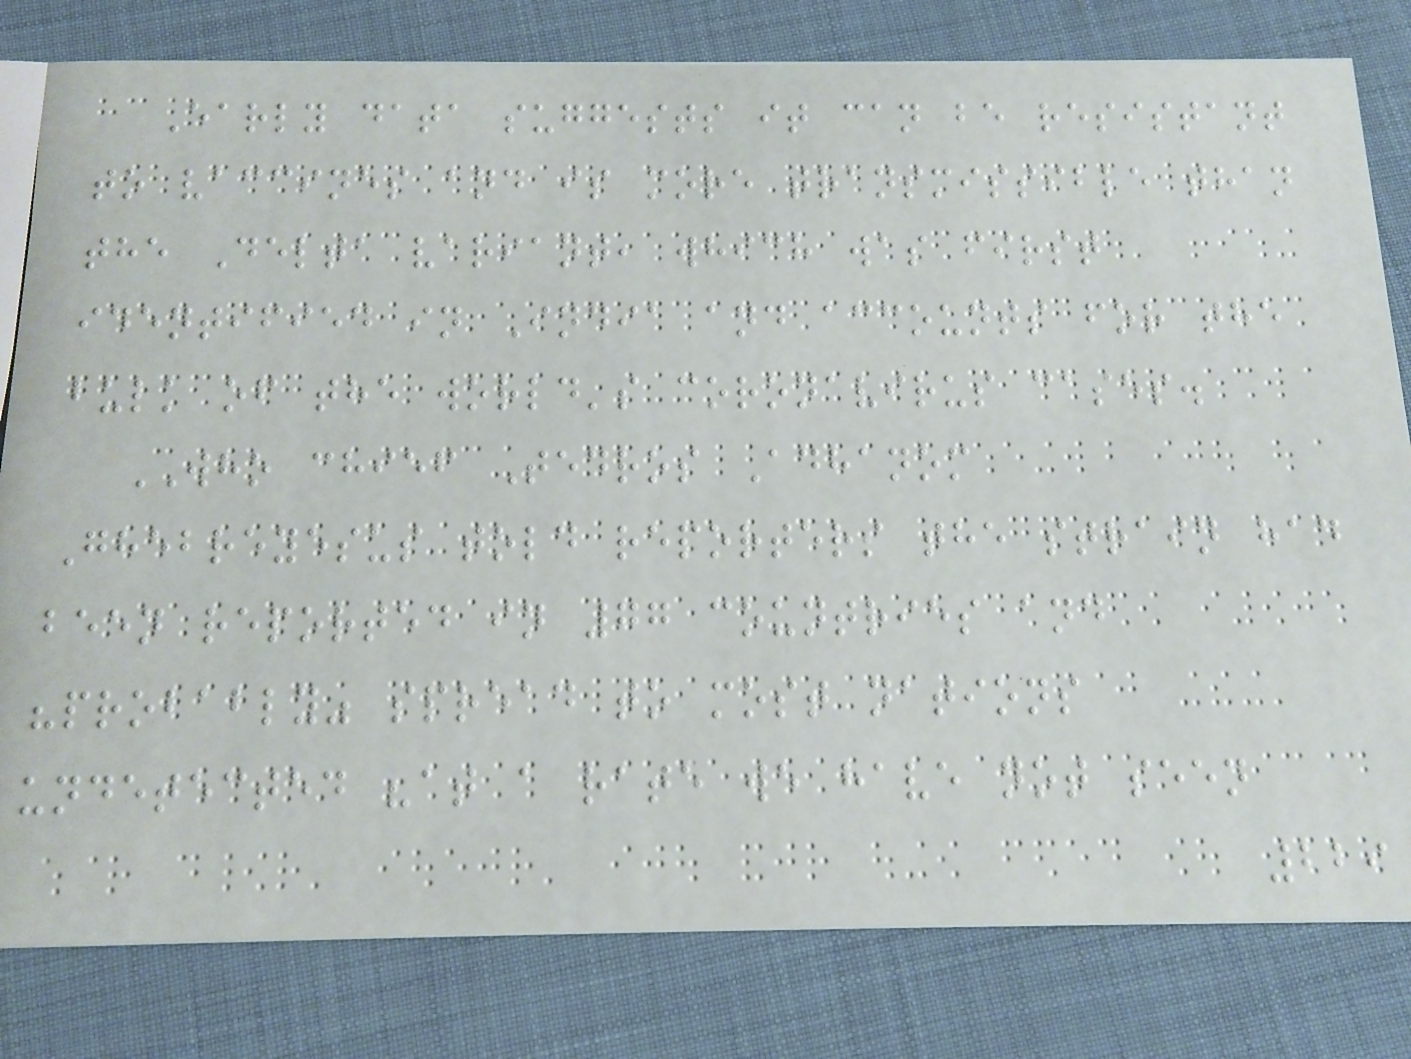Early data suggests it can be resistant
to vaccines and is more transmissible than
the Delta variant, which was first
identified in India and accounts for the
bulk of the world's coronavirus cases.
WHO chief Tedros Adhanom
Ghebreyesus told reporters the strain had
been reported in 77 countries and
"probably" spread to most nations
undetected "at a rate we have not seen
229
